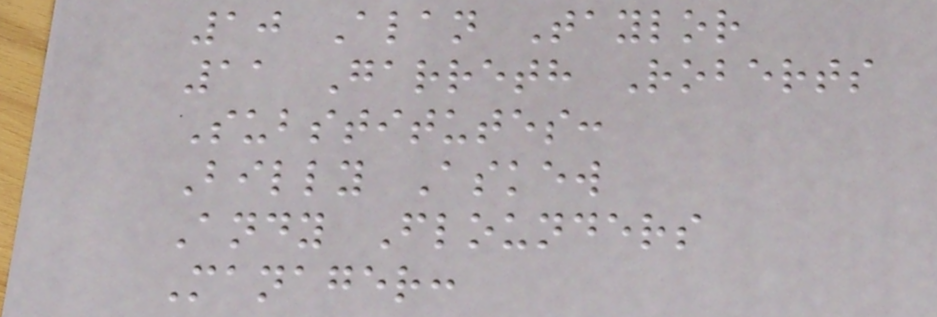10 Alan Taylor
11 Garreth Roberts
Substitutes:
Billy Askew
Andy Flounders
Manager:
